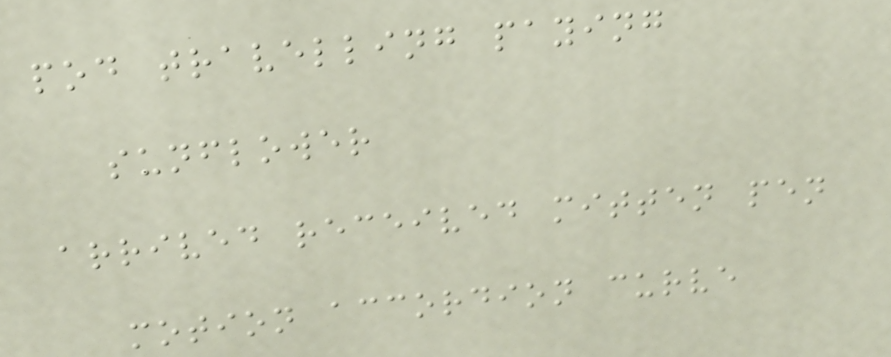pod travelling paying
sunflower
arrived received mitten pen
motion accordion curve
